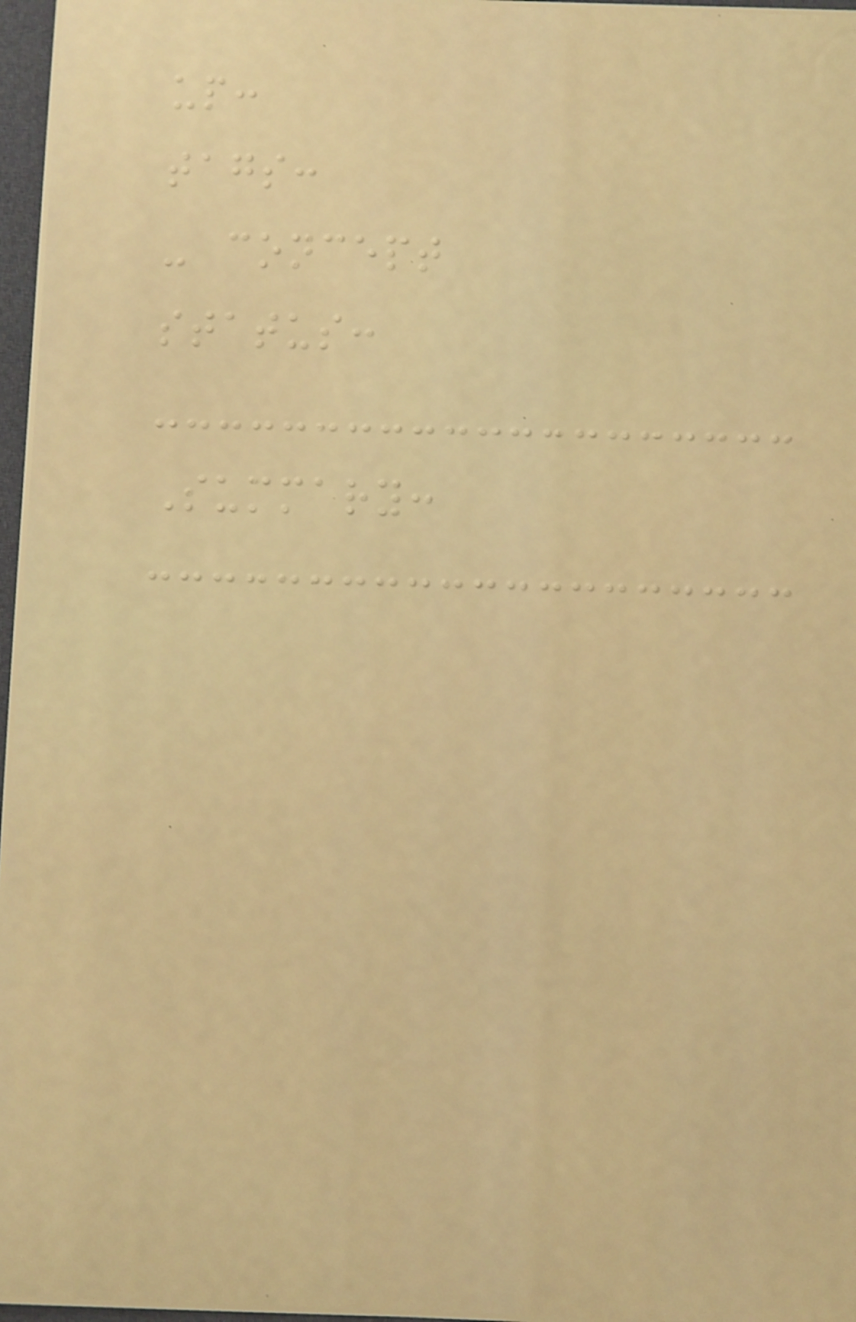up:
tags:
- concept
status:
Summary:
